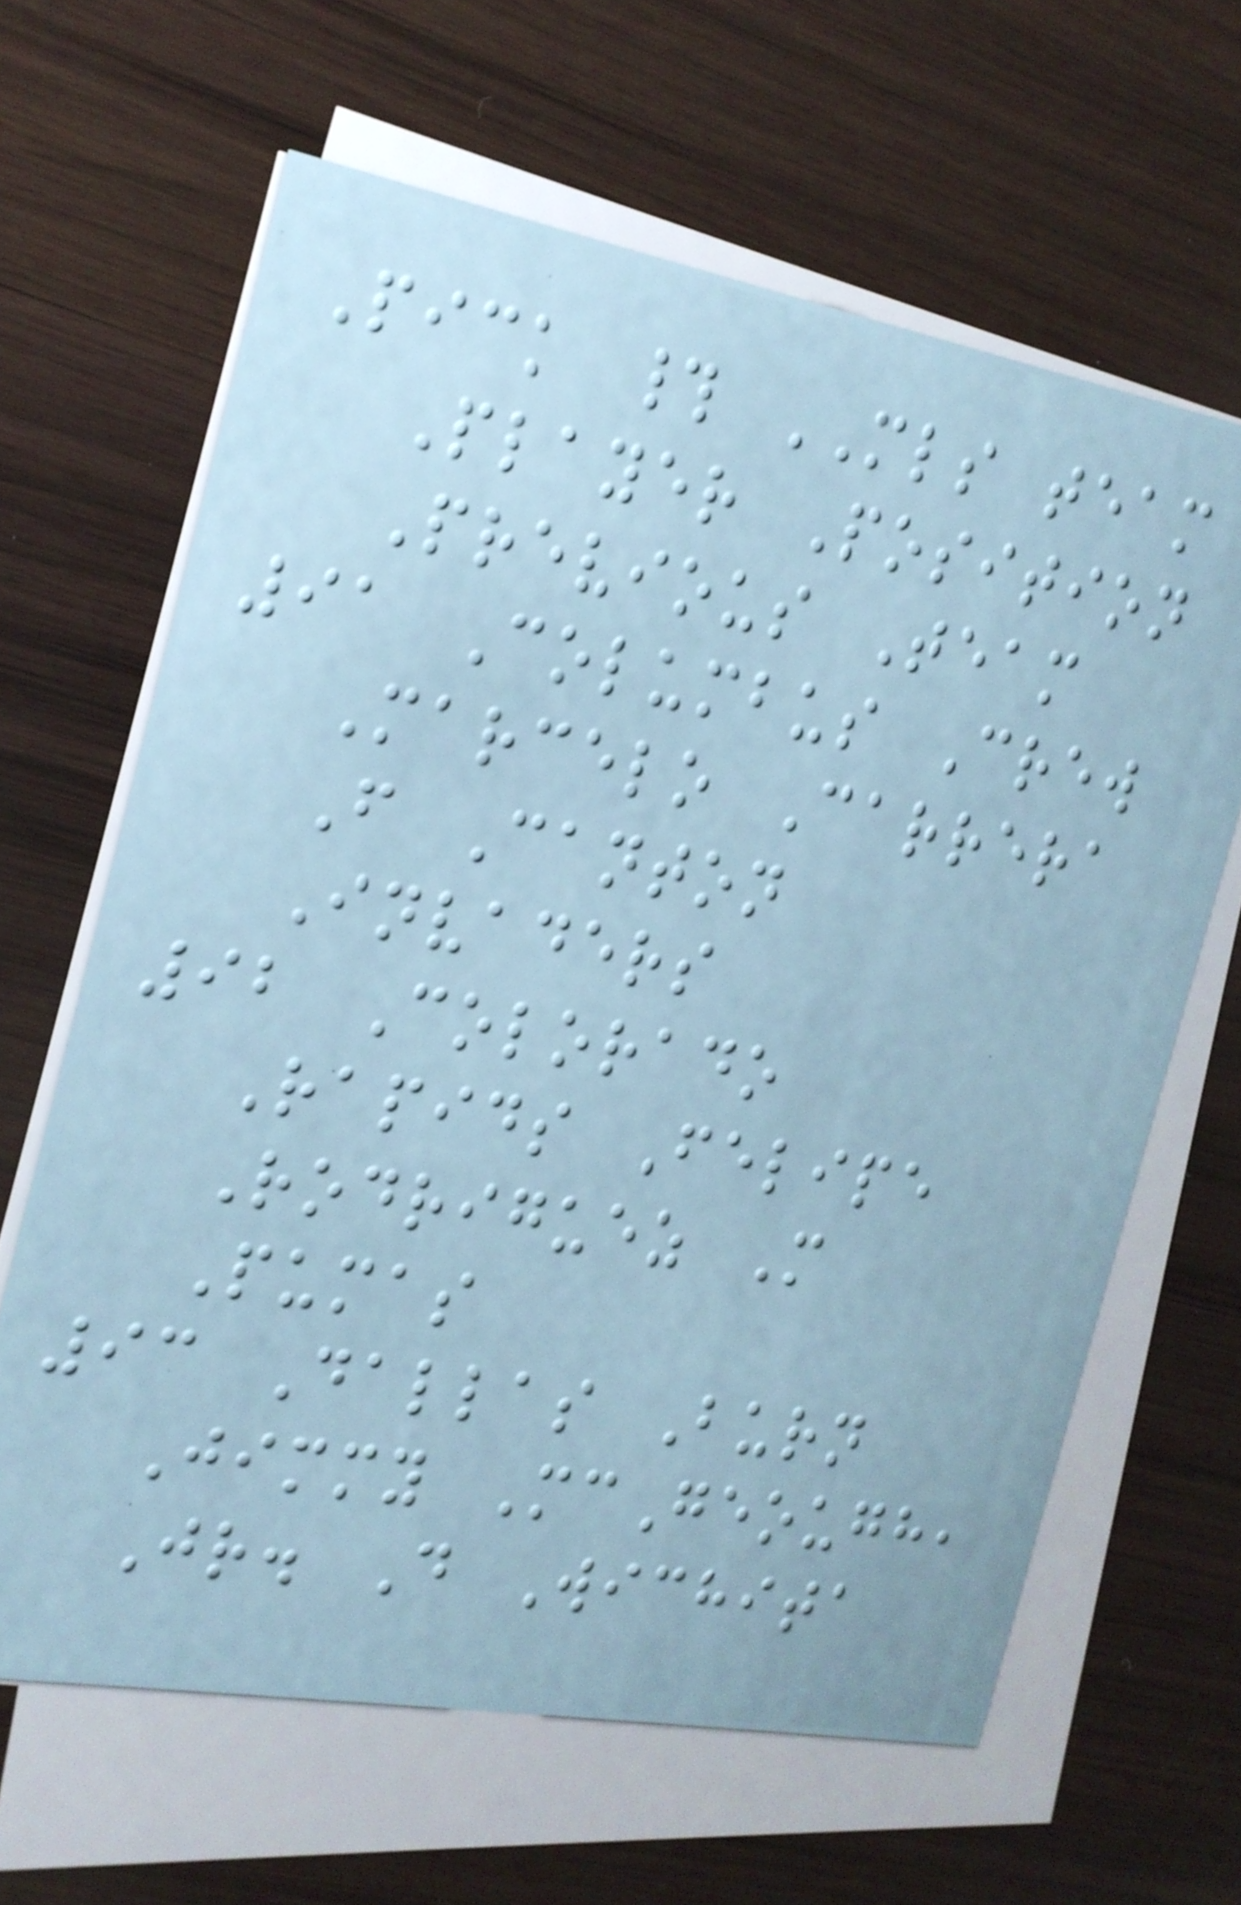Pick # MLS team
Player Position
Previous Team
91 Columbus Crew
Marcelo Carrera
F Canton
Invaders
92 Colorado
Rapids Felipe
Rodriguez M
Pumas
93 Dallas Burn
Jimmy McGeough,
Jr. D Wichita
